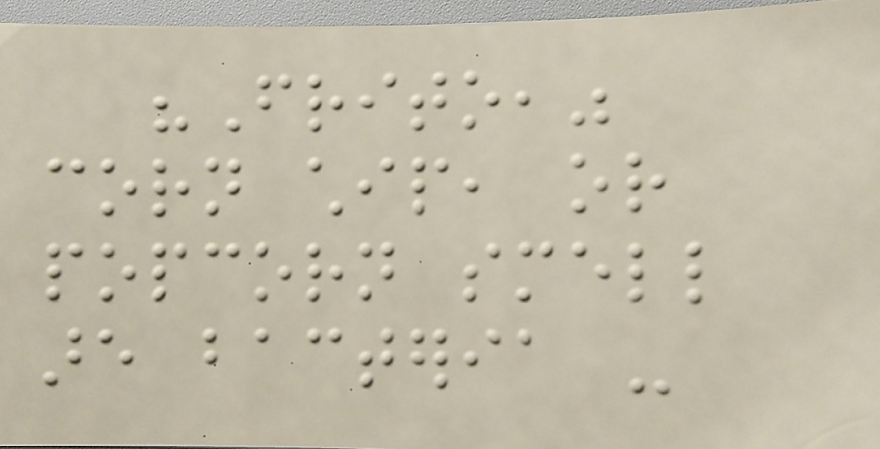"Frito,"
corn chip, or
popcorn smell
are bacteria -
